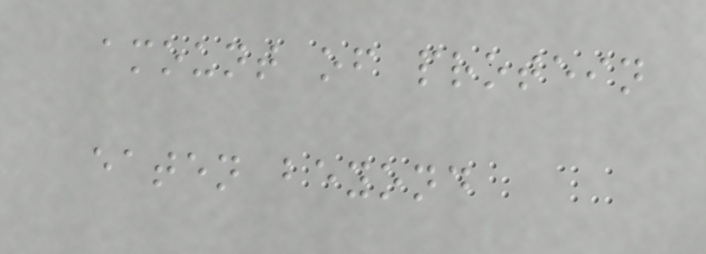amount of protein
eaten beyond
